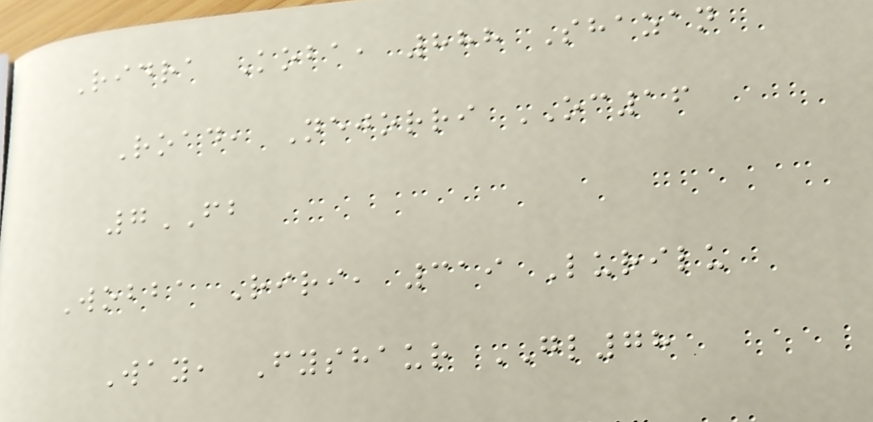Ridra Koba, 888 Shazan
Road, Nejorri OC16
7FB
Wobba Riri, 319 Lurilu
Way, Fyshaur GL78
